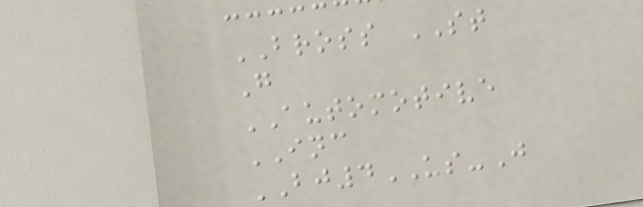BROSS ST
G
AUTOMOTIVE
INC
BJ4US-J
